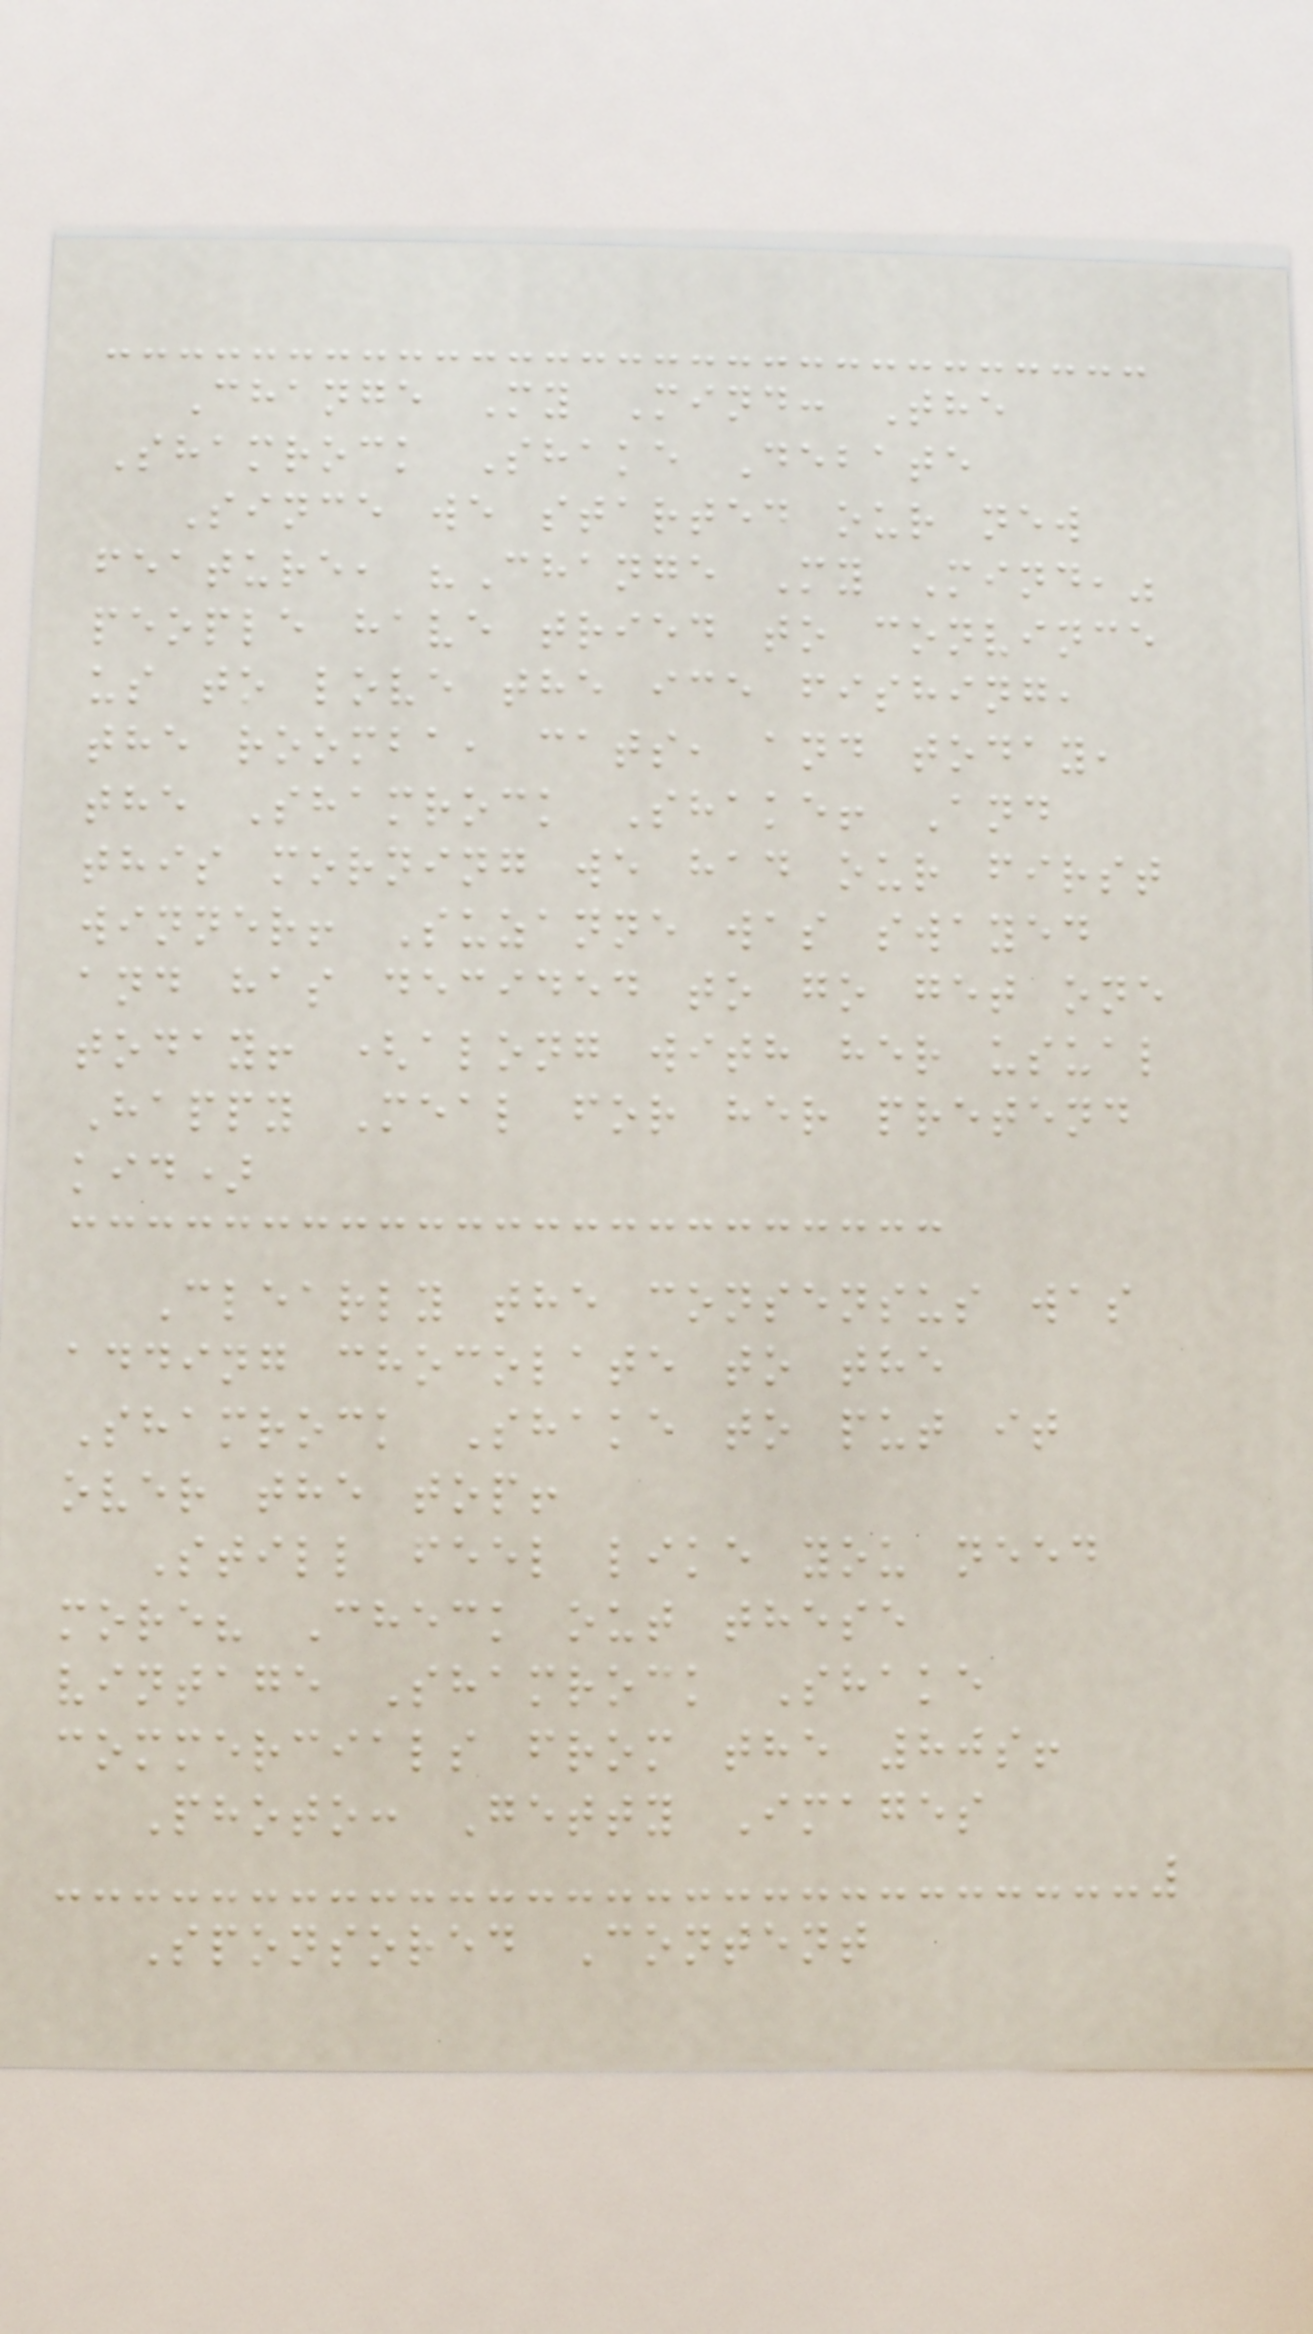Change My Mind: The
Shamrock Shake Debate
Since we started our new
feature, "Change My Mind,"
people have tried to convince
us to love the ice fishing,
the roomba, cats, and today,
the Shamrock Shake! And
this morning we had our first
winner! Suzanne was swayed
and has decided to go get one
today! (along with her usual
Happy Meal for her pretend
kid)
Clearly the consensus was
adding chocolate to the
Shamrock Shake to put it
over the top!
Still feel like you need
more? Check out these
vintage Shamrock Shake
commercials from the 80s!
Photo: Getty Images
Sponsored Content
